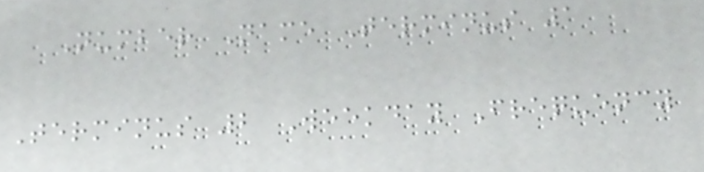Number Name Terminus 1
Terminus 2 Weekday Frequency
